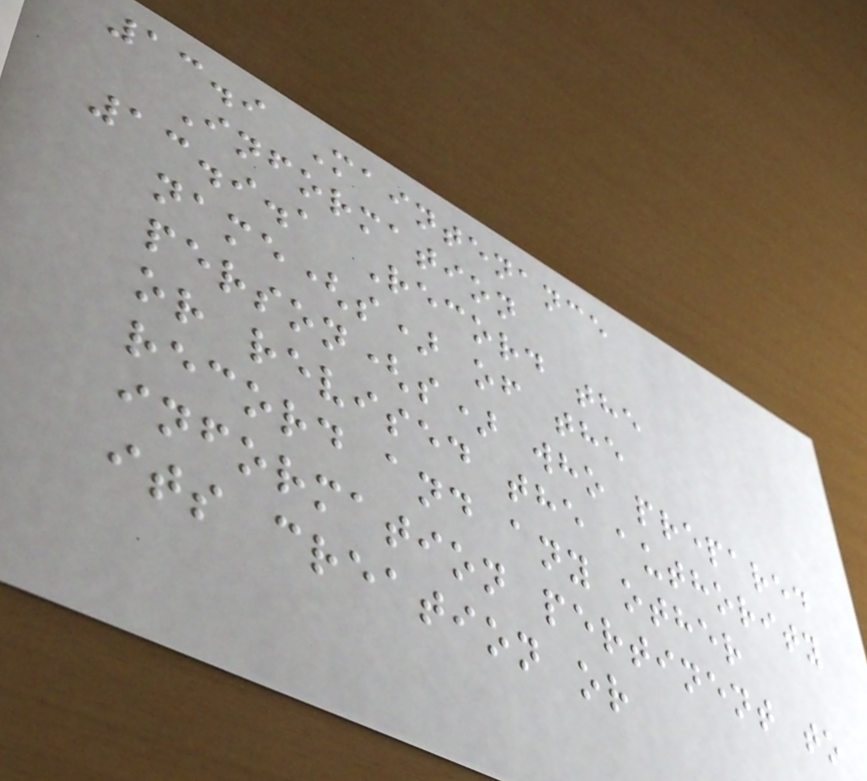13.9 Maintenance
Information
13.9.1 Record the
name(s) of the
person(s) who prepared
or revised the authority
record and any other
information pertinent to
its creation or
